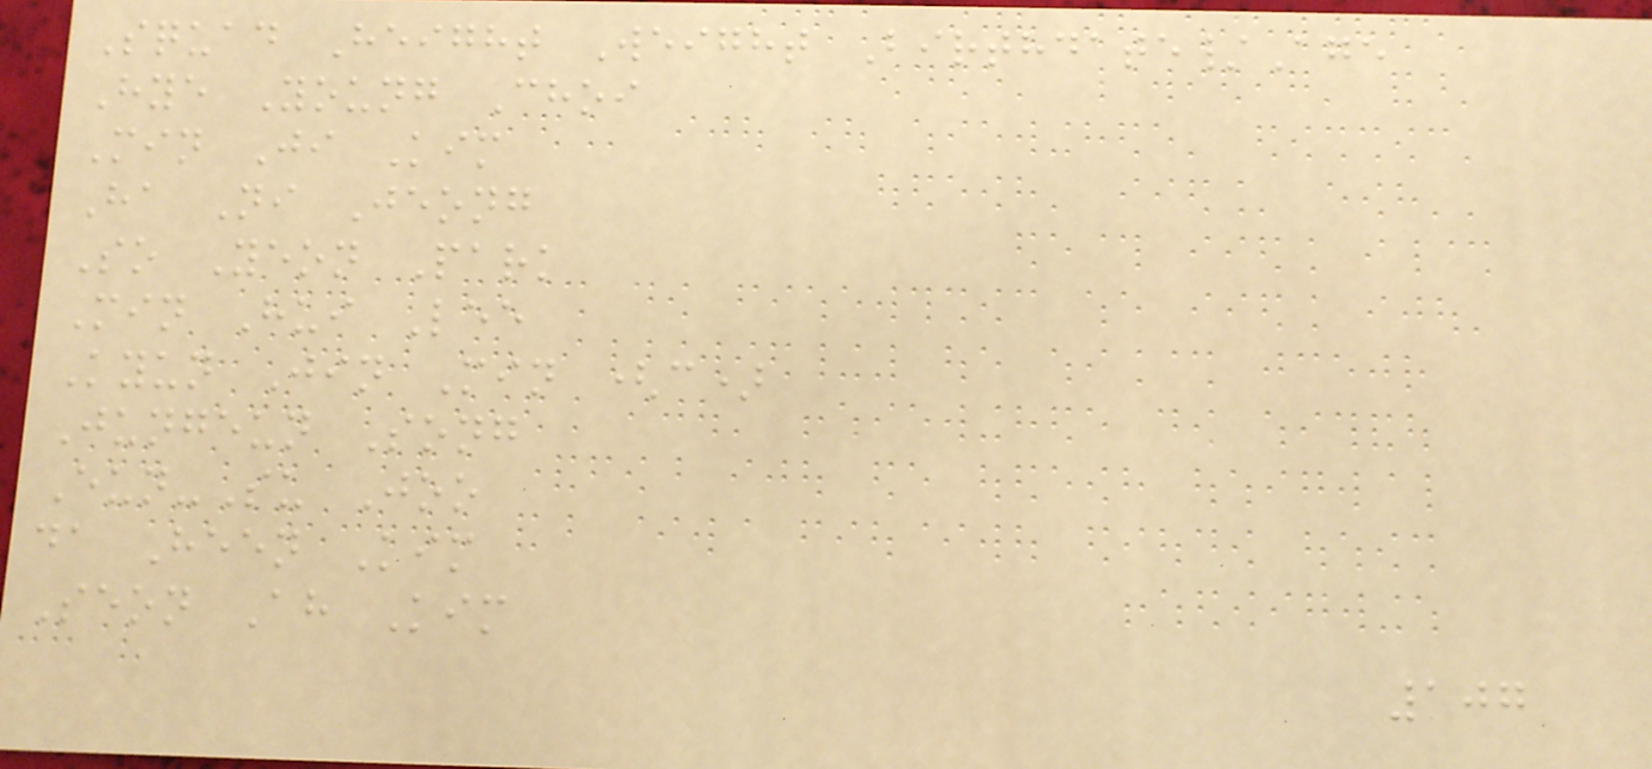Squad Height Weight Birthdate/Age
Hye Young Choi
Min Ji Kim
Ha Ni Jeong
So Yeon Park
Min Hui Lee
Kyun Jin Min (c)
Jungeun Song
Eun-Su Joo
da Heen Kim
Seon Ah Kim
107
